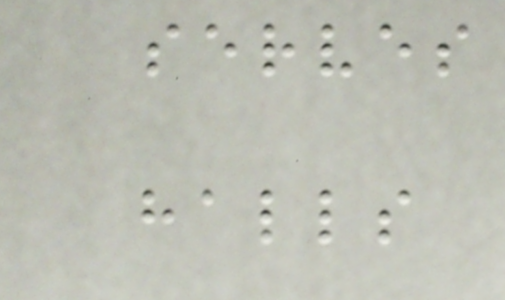serves
halls
